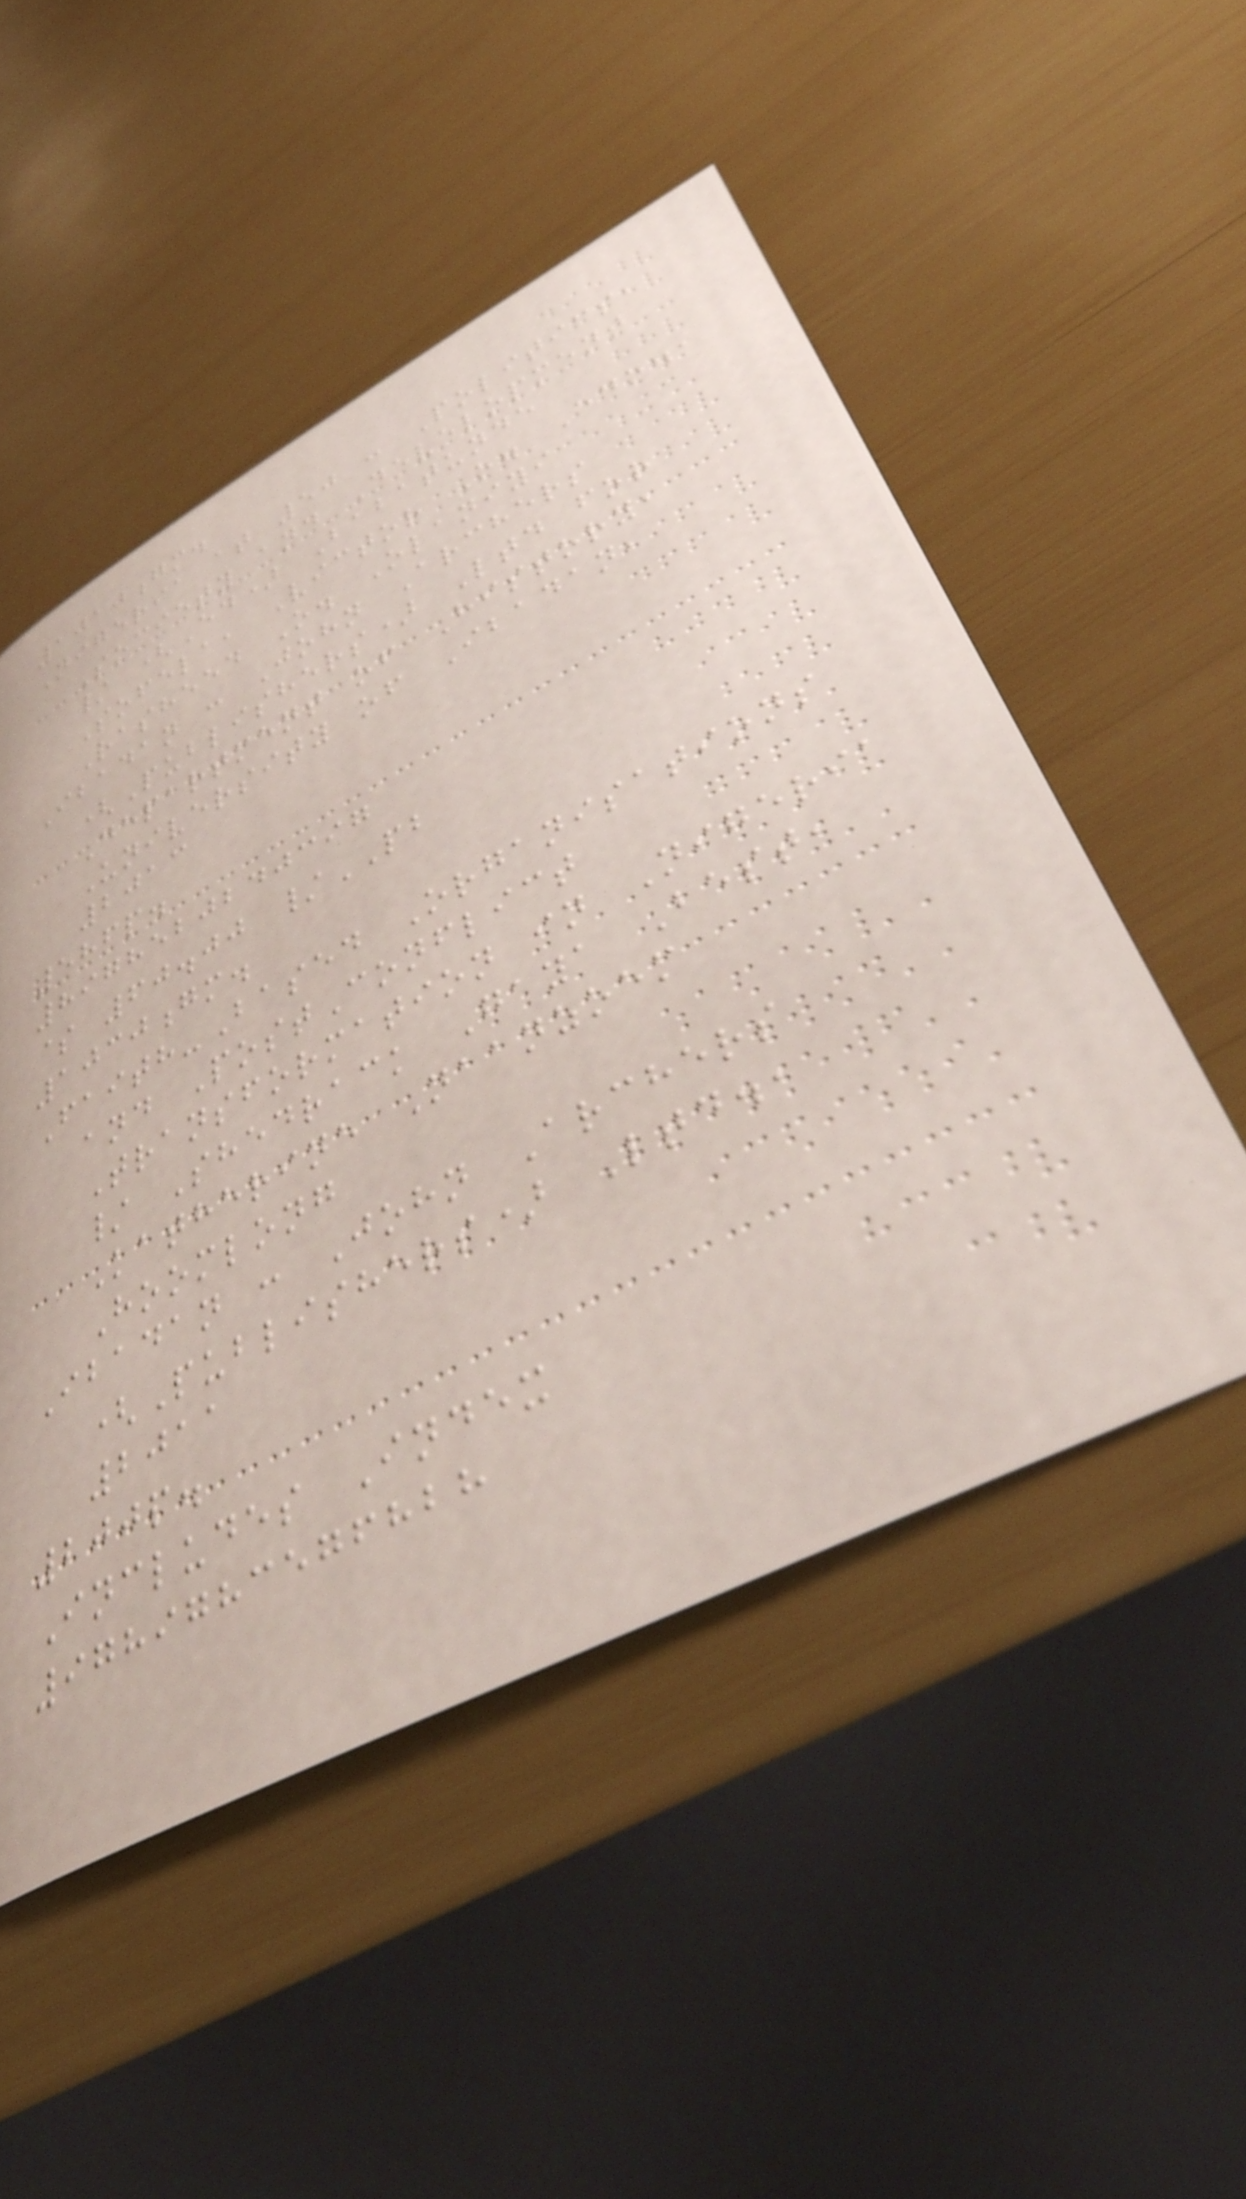1010gm.
Nigeria at 50 : Politics,
Society and Development
/ (Ed) Babatunde
Sofela, Victor O. Edo.,
Rasheed O. Olaniyi
Ibadan : John Archers
(Publishers) Ltd for
Department of History,
University of Ibadan,
2013
586p.
8978520240397
$ 60.00 /PB
1030gm.
Faith-Based Organisations
and PostConflict
Transformation in Nigeria
/ Shedrack Gaya Best,
Katherine Naanzoem
Hoomlong
Ibadan : John Archers
(Publishers) Ltd.,
2011
200p.
Includes Index
9789783576828
